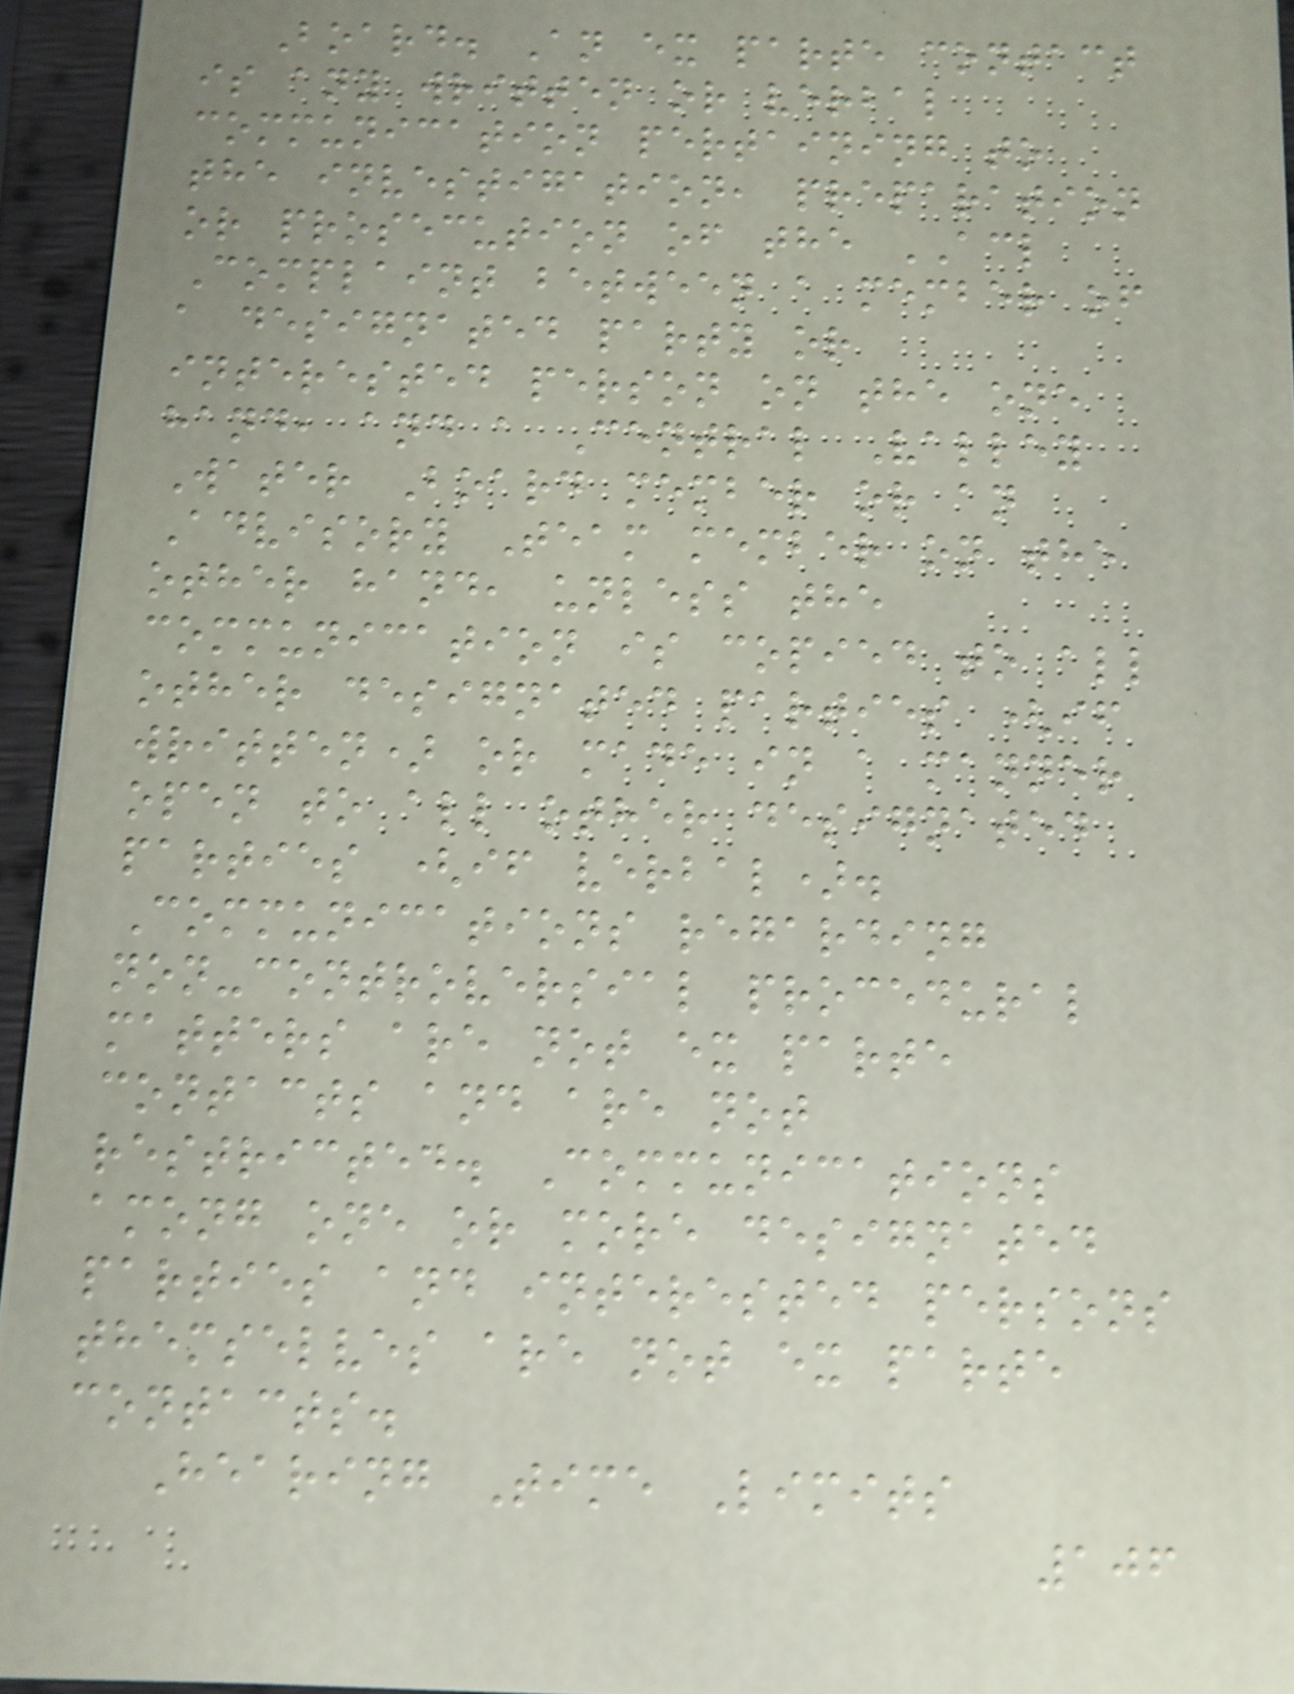Board. An ex parte contact
is any written or verbal
communication pertaining to
the investigation, preparation
or prosecution of the ACL
Complaint between a member of
a designated party or
interested person on the one
hand, and a Central Valley
Water Board member or an
Advisory Team member on the
other hand, unless the
communication is copied to all
other designated parties (if
written) or made in a manner
open to all other designated
parties (if verbal).
Communications regarding
non-controversial procedural
matters are not ex parte
contacts and are not
restricted. Communications
among one or more designated
parties and interested persons
themselves are not ex parte
contacts.
Hearing Time Limits
106
